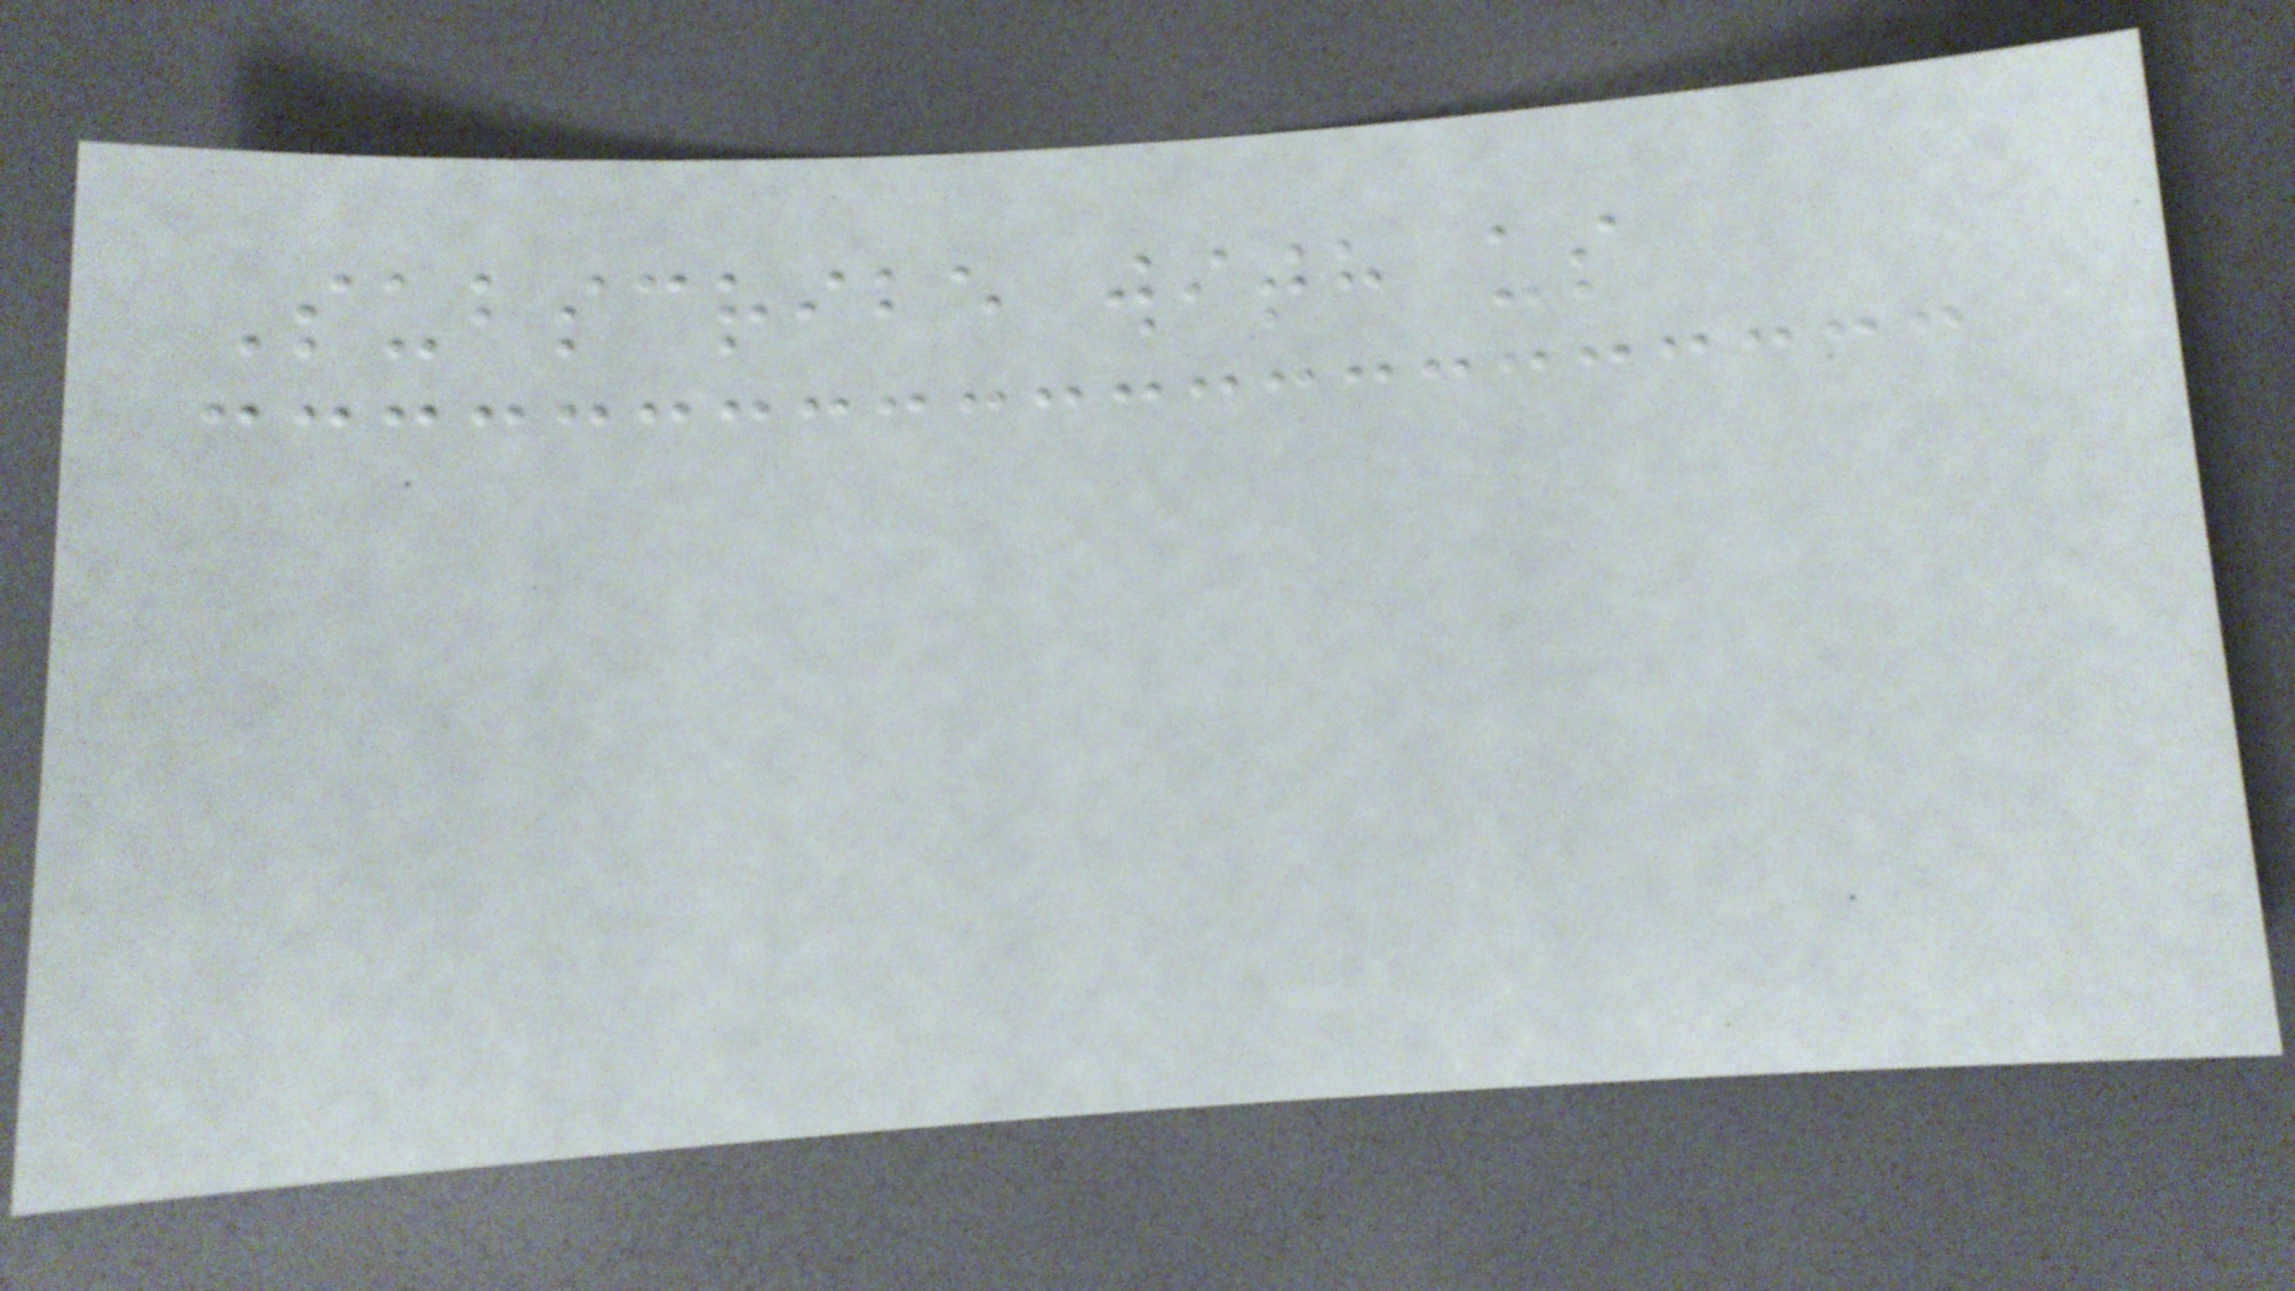Subscribe with us
